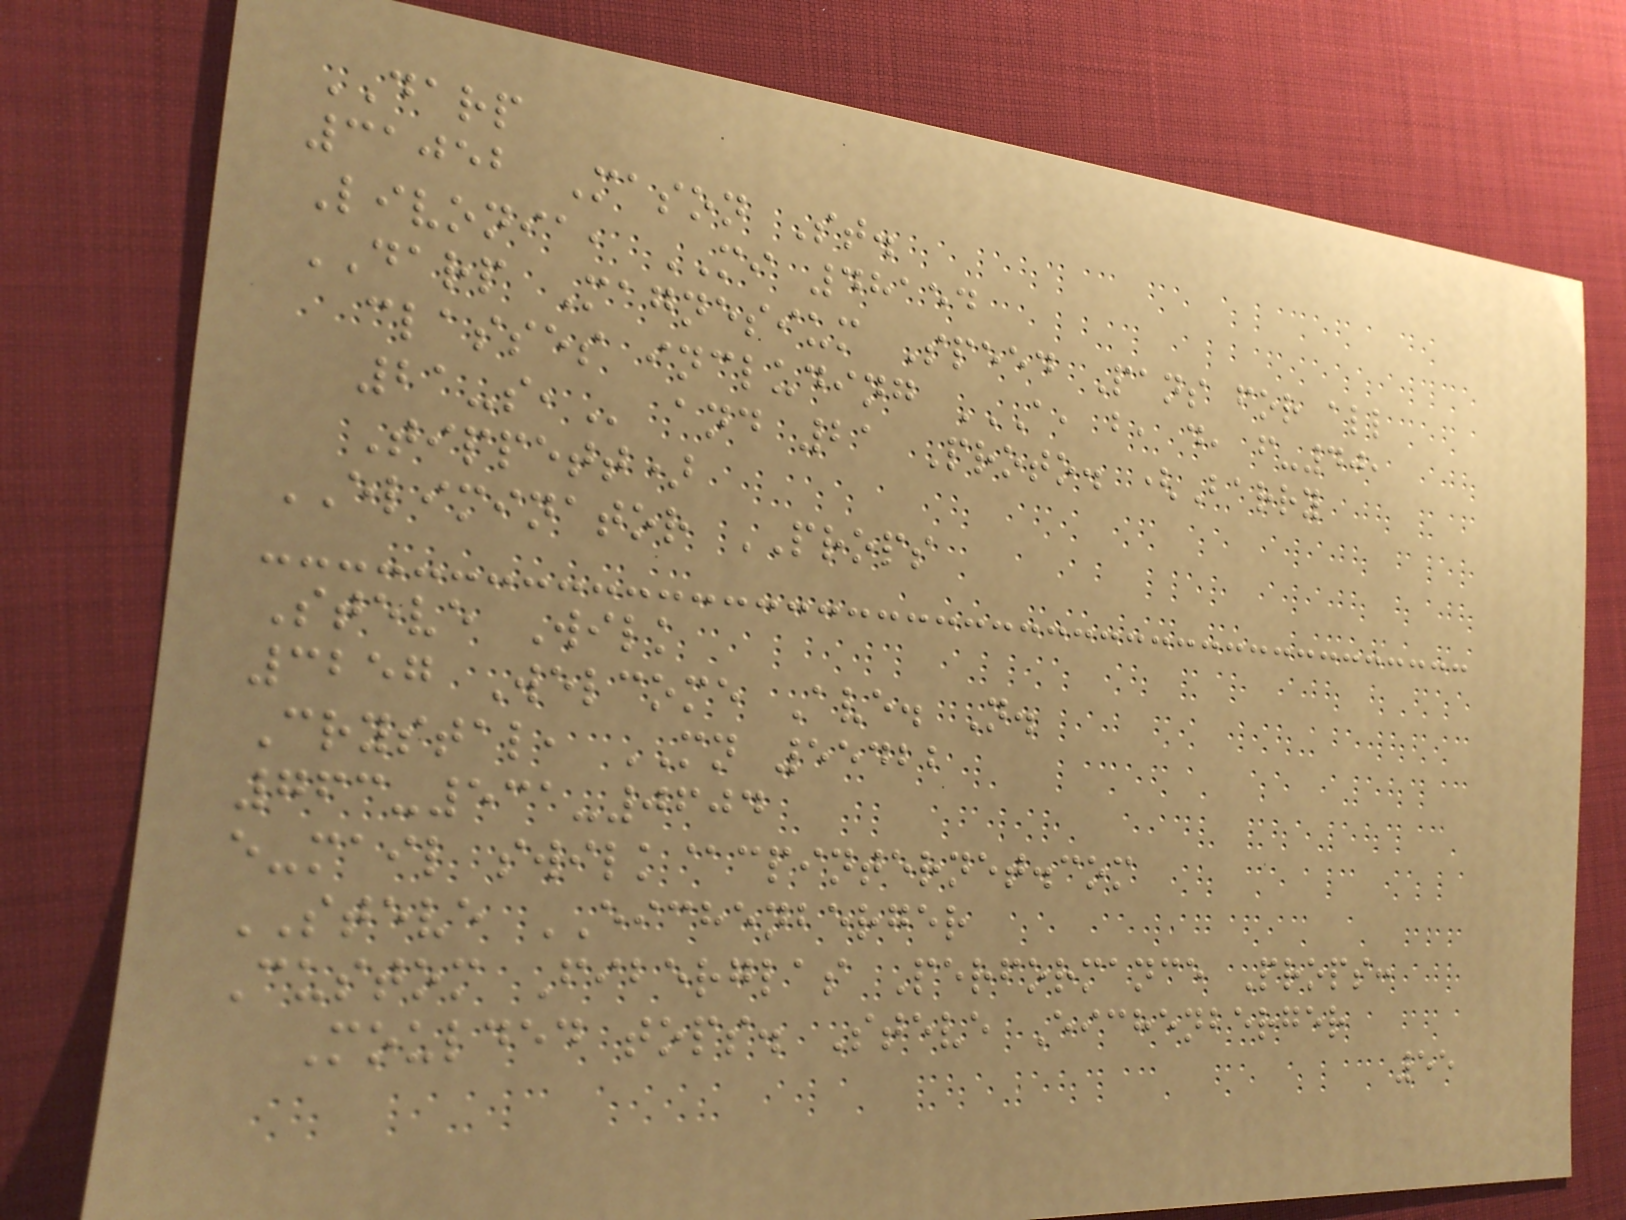DARP
31052 Mason St.
Livonia, MI 48154
DARP Magnesium Speed Pans for all
classes including A, B, D, F-40,
21-S, and 21 Proto. (Barry
Tippett)
ELIMINATOR PROPS
Steve Wilk
3257 Welcome Ave. N.
Crystal, MN 55422
763-531-0604
e-mail swilk@cpinternet.com
STEVE EICHENBERGER
Custom Fiberglas Performance Props:
Moulded tops. Steve Eichenberger
55
